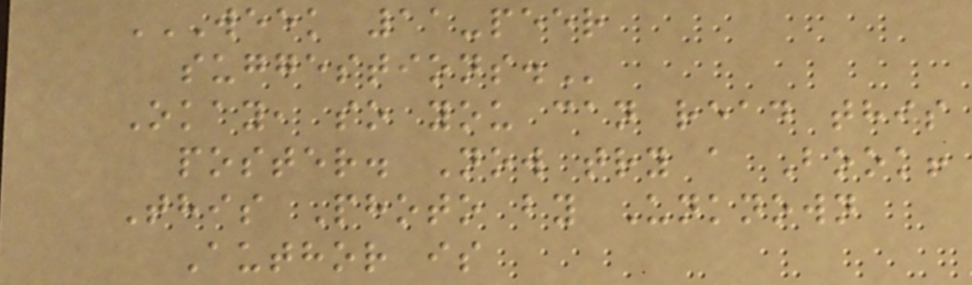WEEK 11-PEER
SUGGESTIONS.
Okay, so you can read this
poster. Now try a Book!
This Photo by Unknown
Author is
